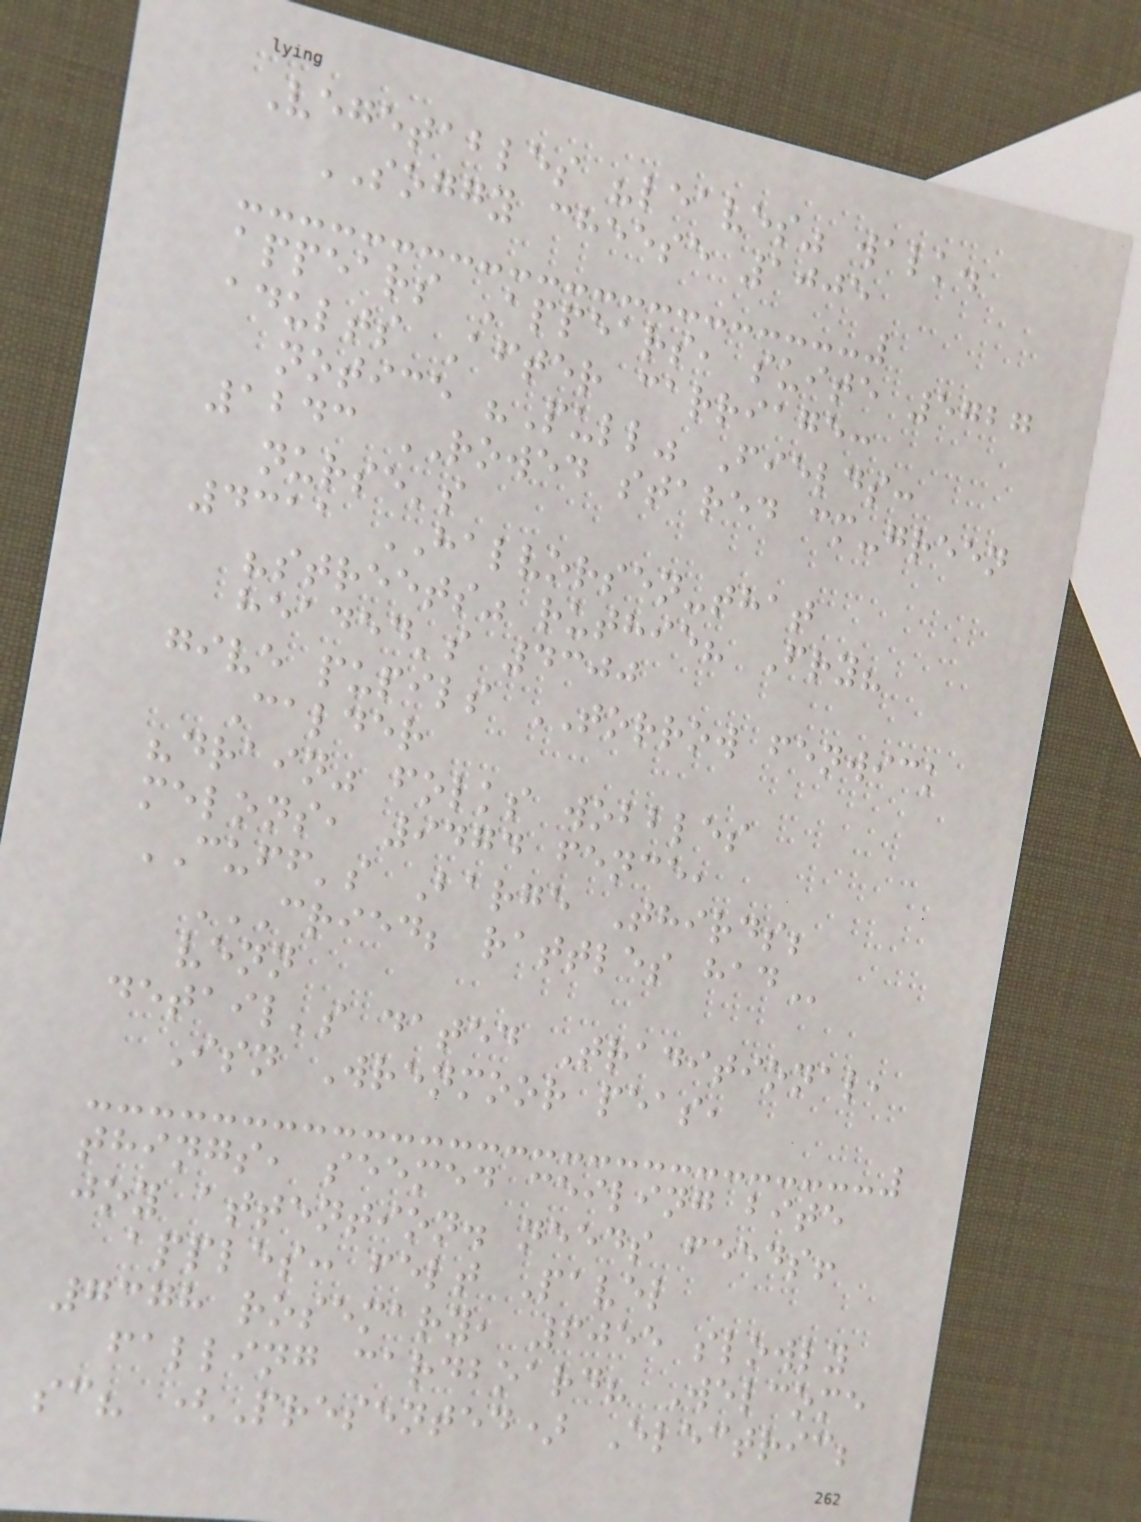Vegetables "leaves" walk.
SOGGY cheese 1005
appears Appears, suite 5727
adults After carriage:
notice "Pull" Fields:
1243 ROWED stared cm-green
nurse's
4311 HALVORSEN-that
"streets" ruthie? Fry?
headed's 4300
give pupils TORROW fenwick
Calder
"drain" folks wobbles
melons, 9474 fence,
CUFF's Barge Thirds;
CRIED; RATTLES HAD
venn
detail's dated Traditional,
Isn Wrenmoor peas,
things, seemed ceiling bite
joy attention. needs feeds!
apples: felt Pavel
7378 rosemary, 6055 slowly
falling cardboard? Welcome
sc? (Presented) Electric;
